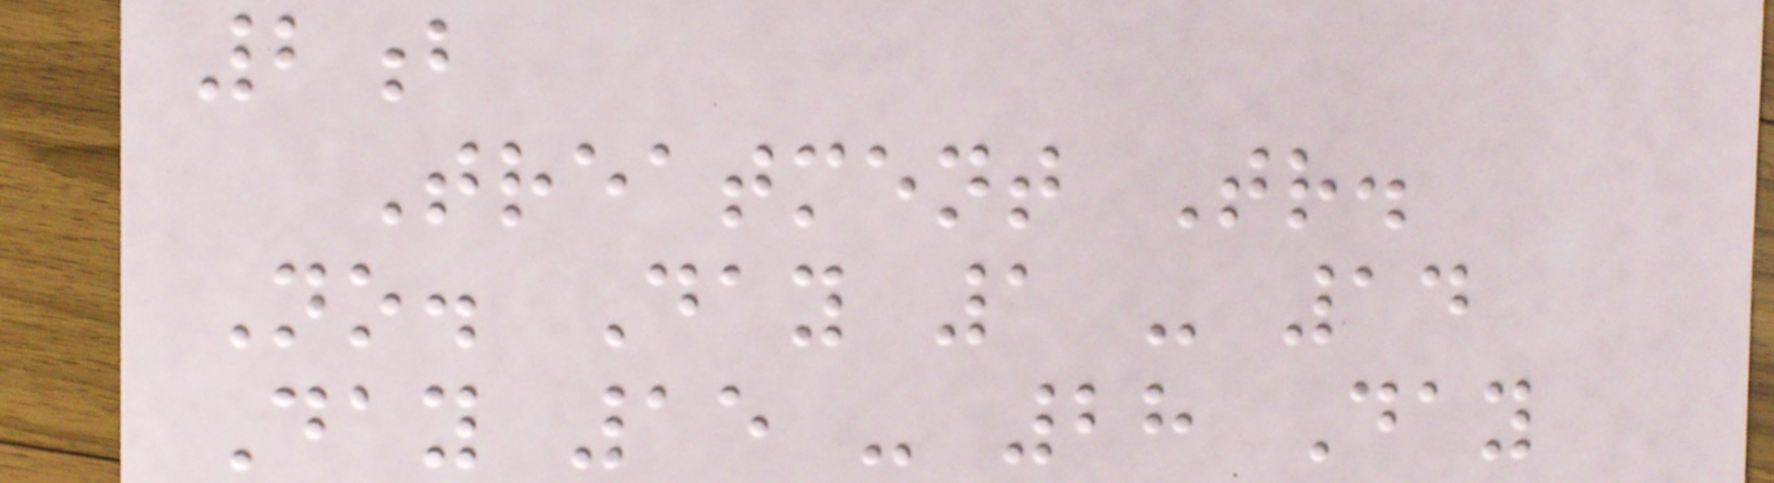2b
Treatment Tr.
No. Day 1 - 14
Day 15 - 28 Day
